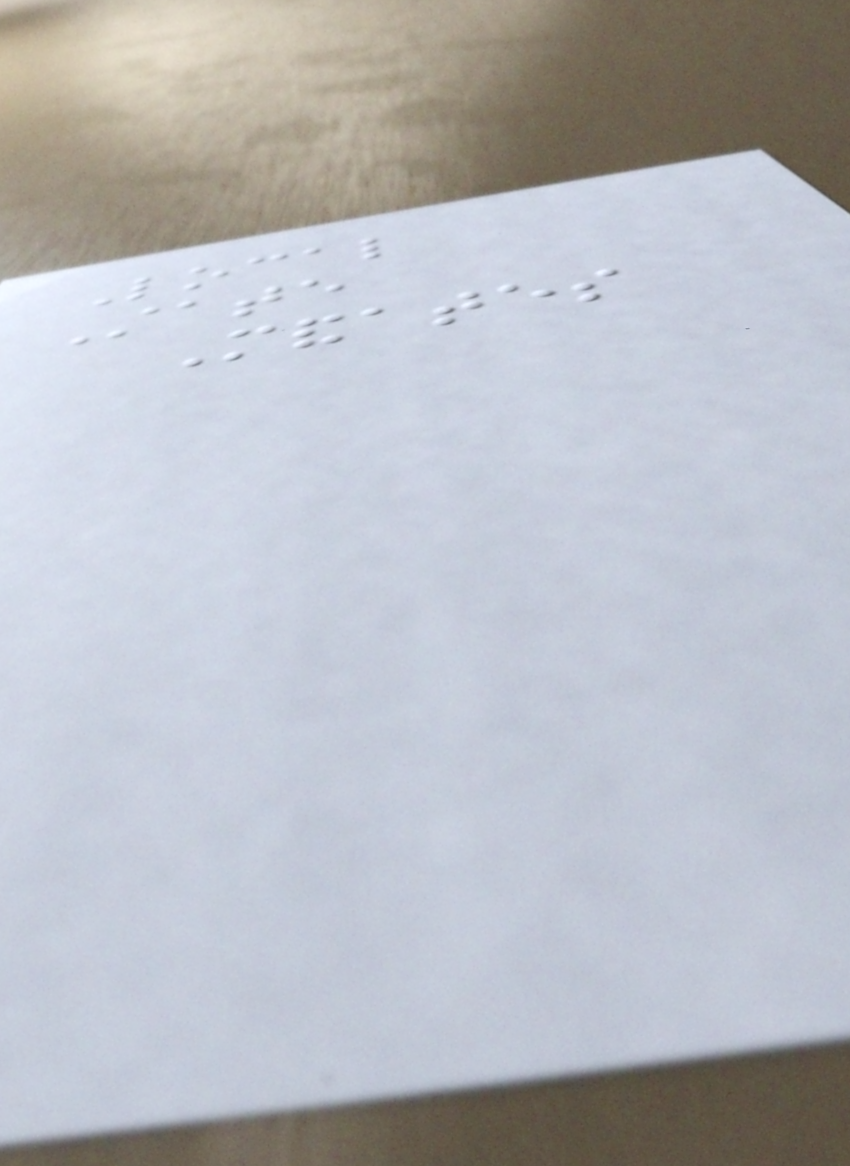Local
State
Mandates
